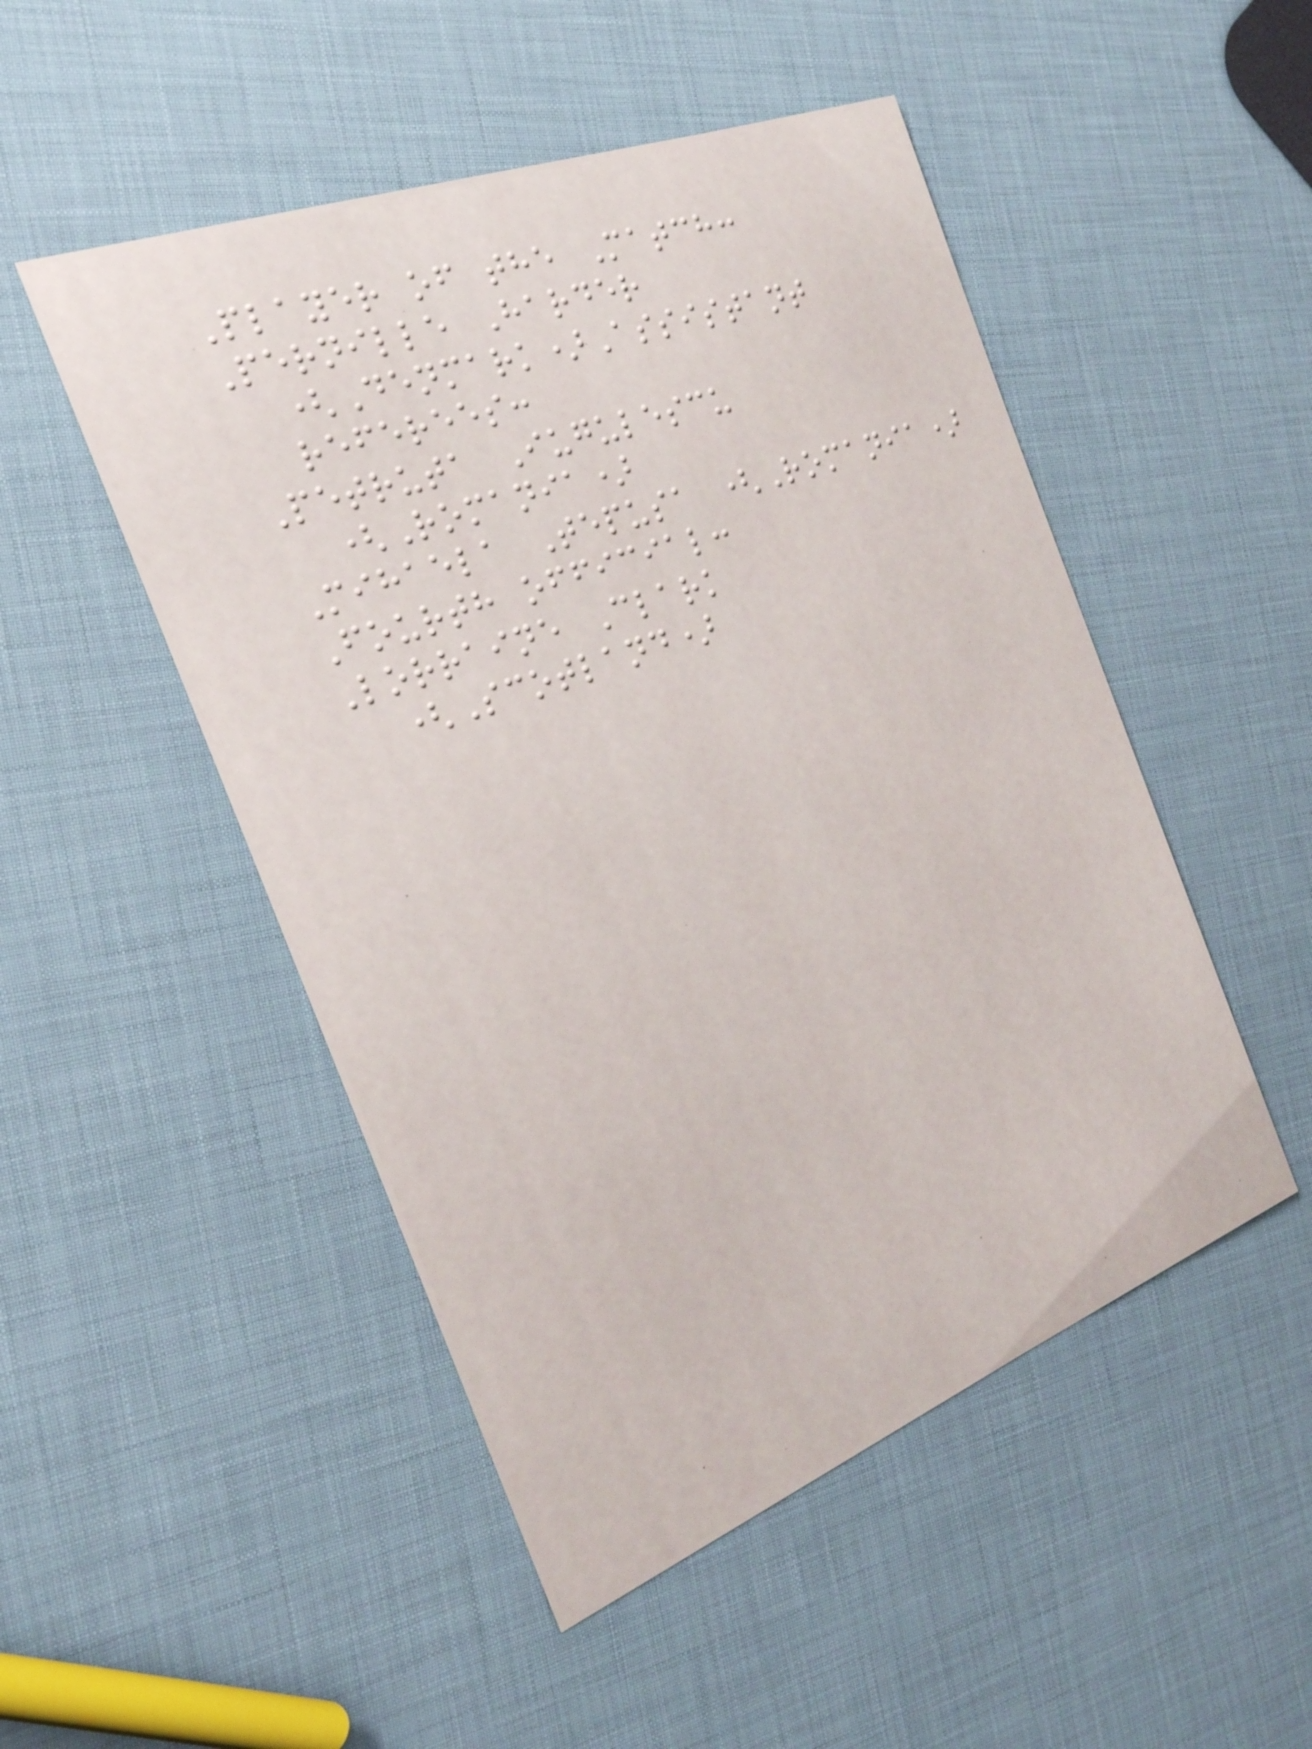Player of the Match:
Pernille Harder
(Denmark)Assistant
referees:
Petruta Iugulescu
(Romania)
Mihaela Tepusa (Romania)
Fourth official:
Lorraine Clark
(Scotland)
